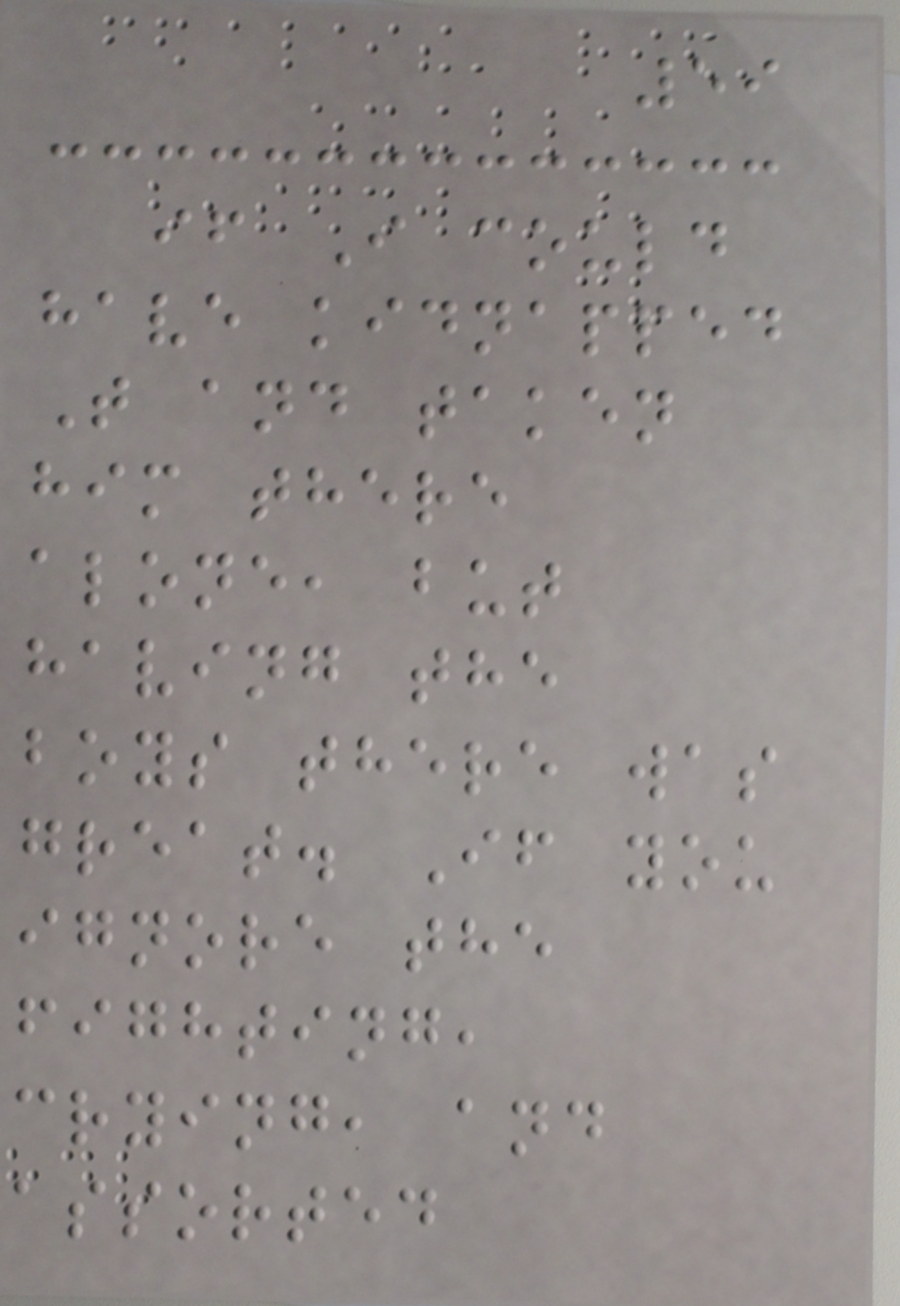59
if I could
have kidnapped
T and taken
him there
alone, but
having the
boys there was
great. If you
ignore the
fighting,
crying, and
assorted
